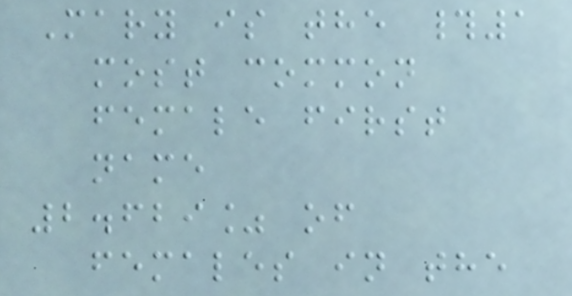Mary is the #1
most common
female first
name
2.629% of
females in the
